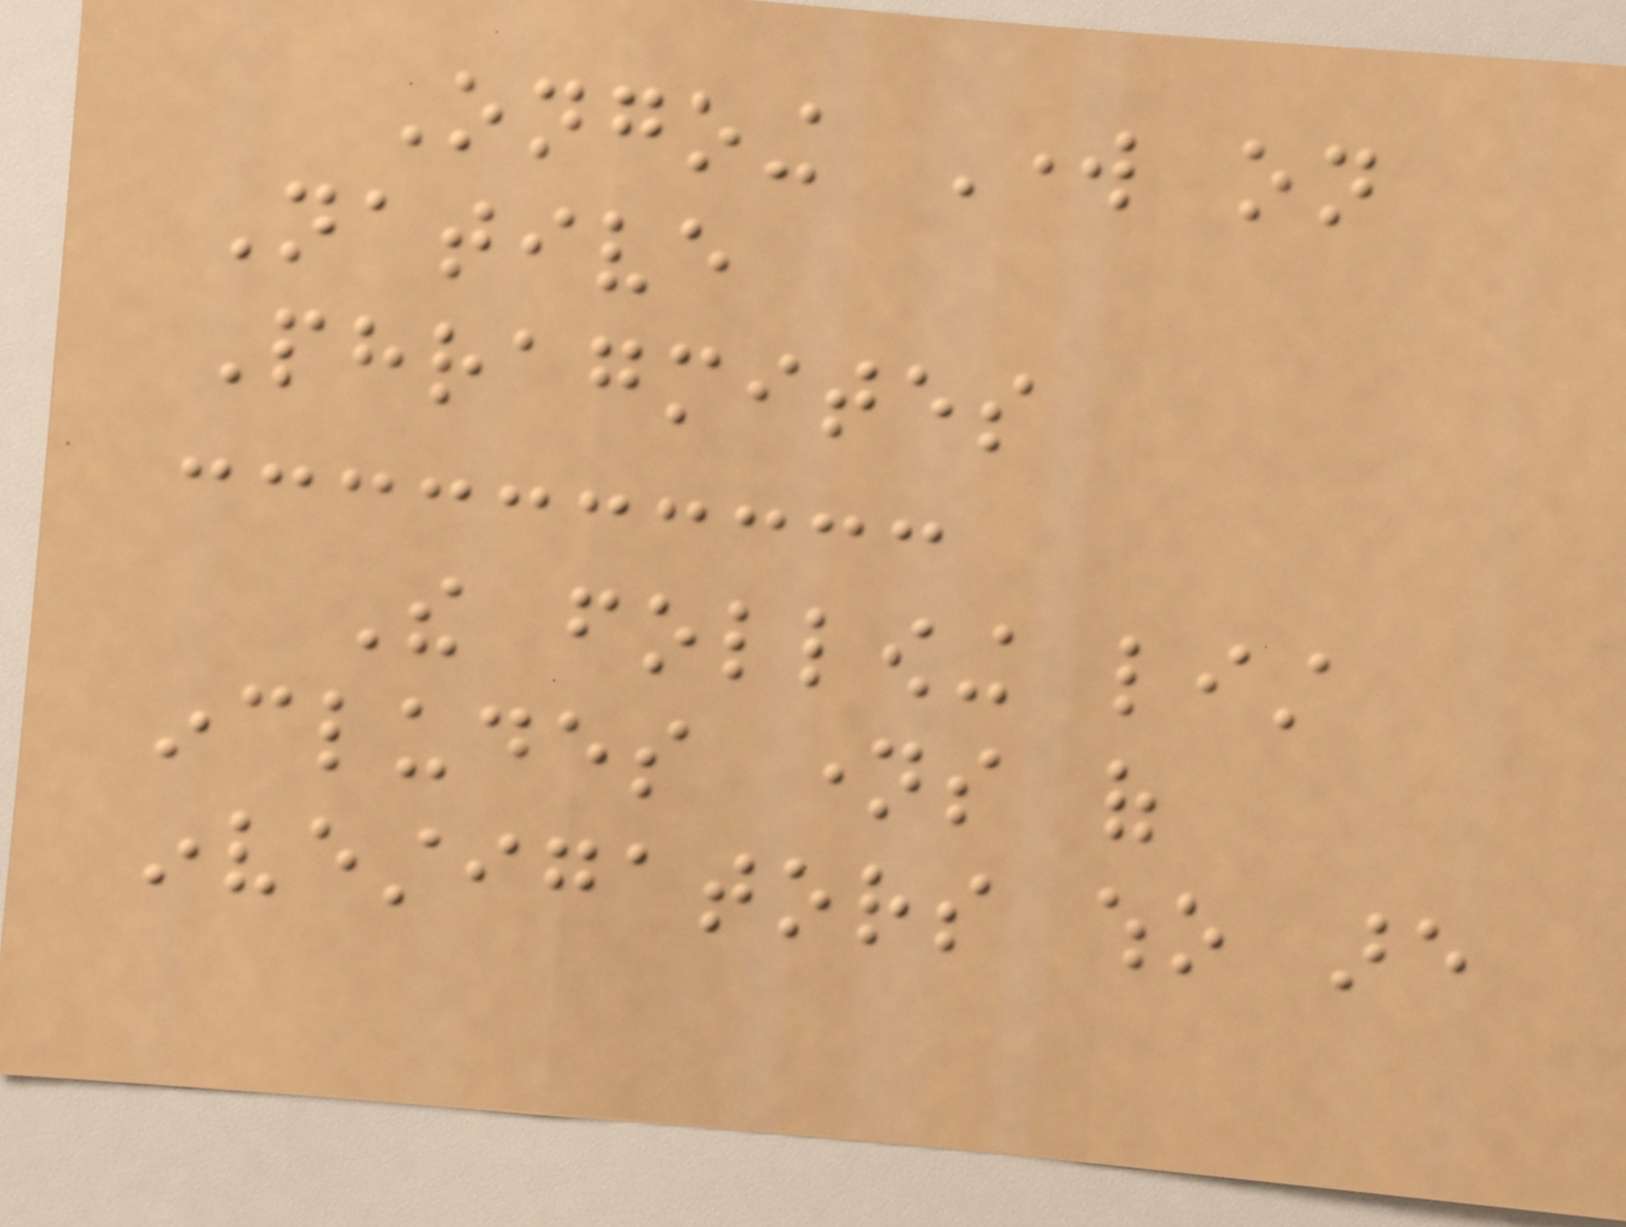Ongoing Work on
Native
Phragmites
The following list
includes names of
investigators who are
